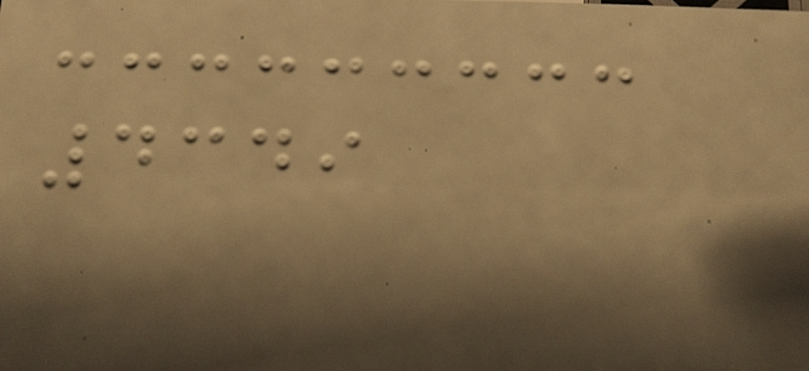4349
